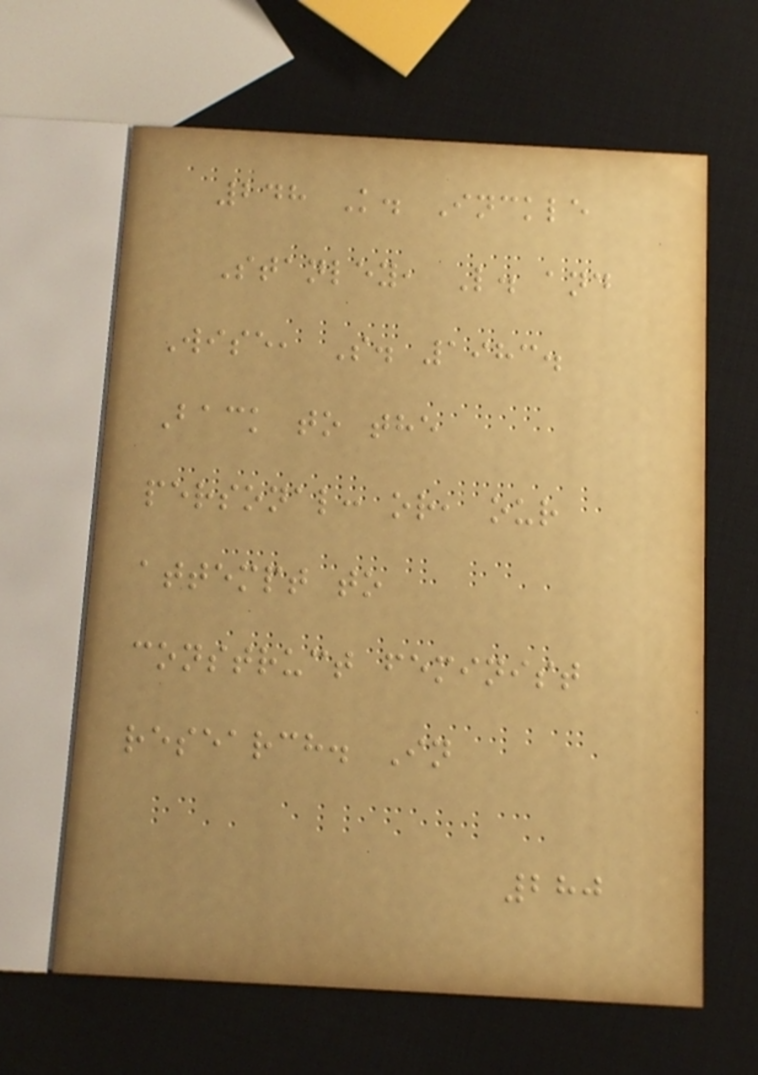248 K. Inckle
Stanley, L. and
Wise, S. 1983.
Back to the
personal: or, our
attempt to
construct feminist
research. In
280
